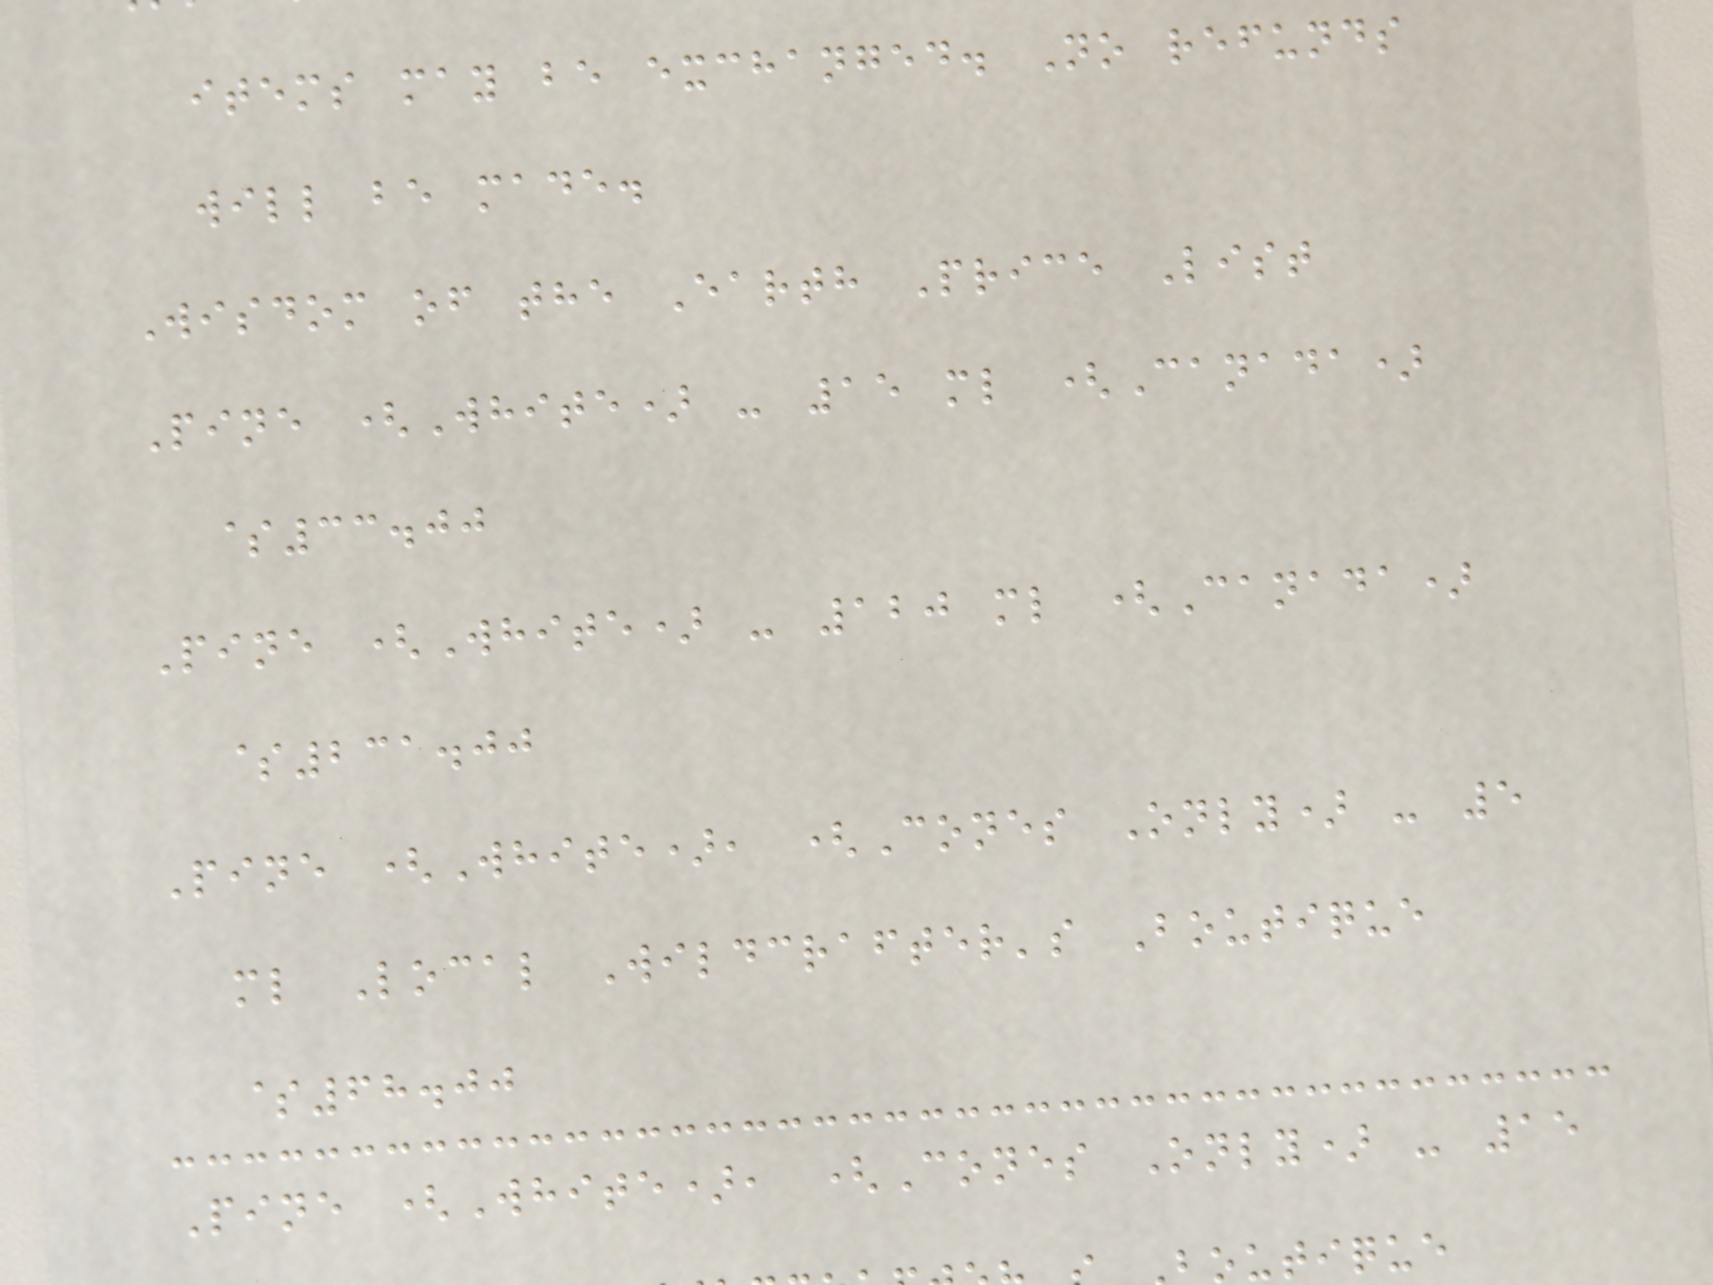items may be exchanged. No refunds
will be made.
Wisdom of the Earth Price List
Pine (White) - 15 ml (Canada)
$33.00
Pine (White) - 120 ml (Canada)
$231.00
Pine (White), (Cones Only) - 5
ml Local Wildcrafter's Boutique
$68.00
Pine (White), (Cones Only) - 15
